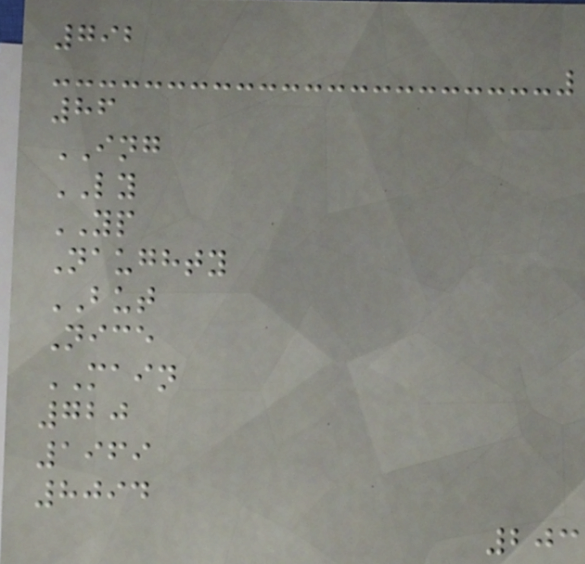792
86
ING
LY
YP
Naughty
BUT
Nice
MAIN
720
1969
8094
203
